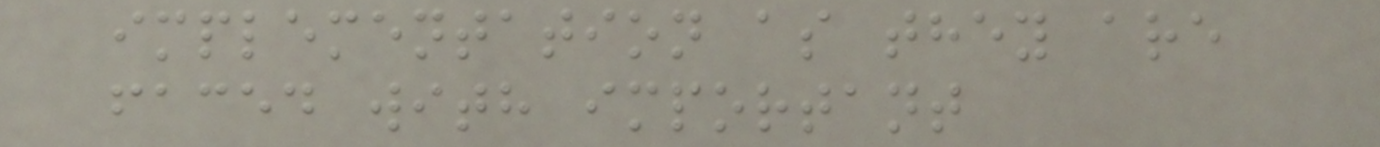implementation as they are
faced with important
